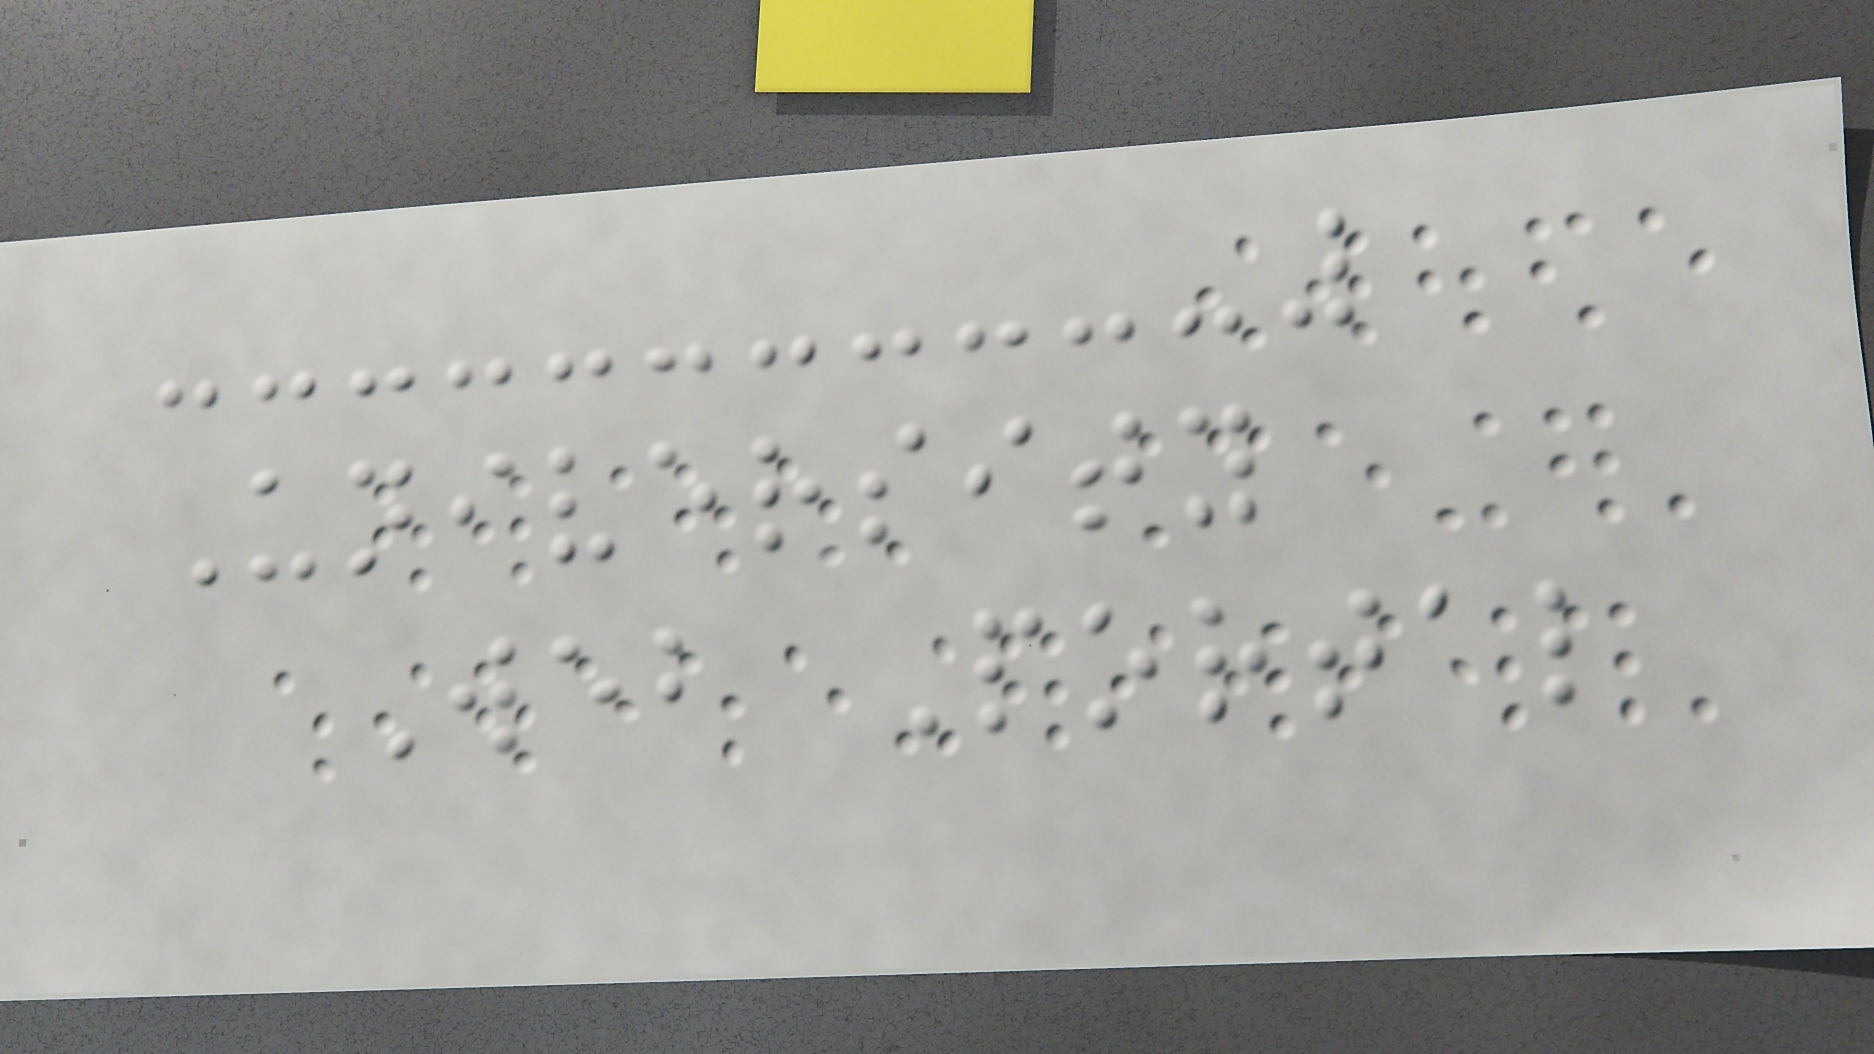University
Web Portal
